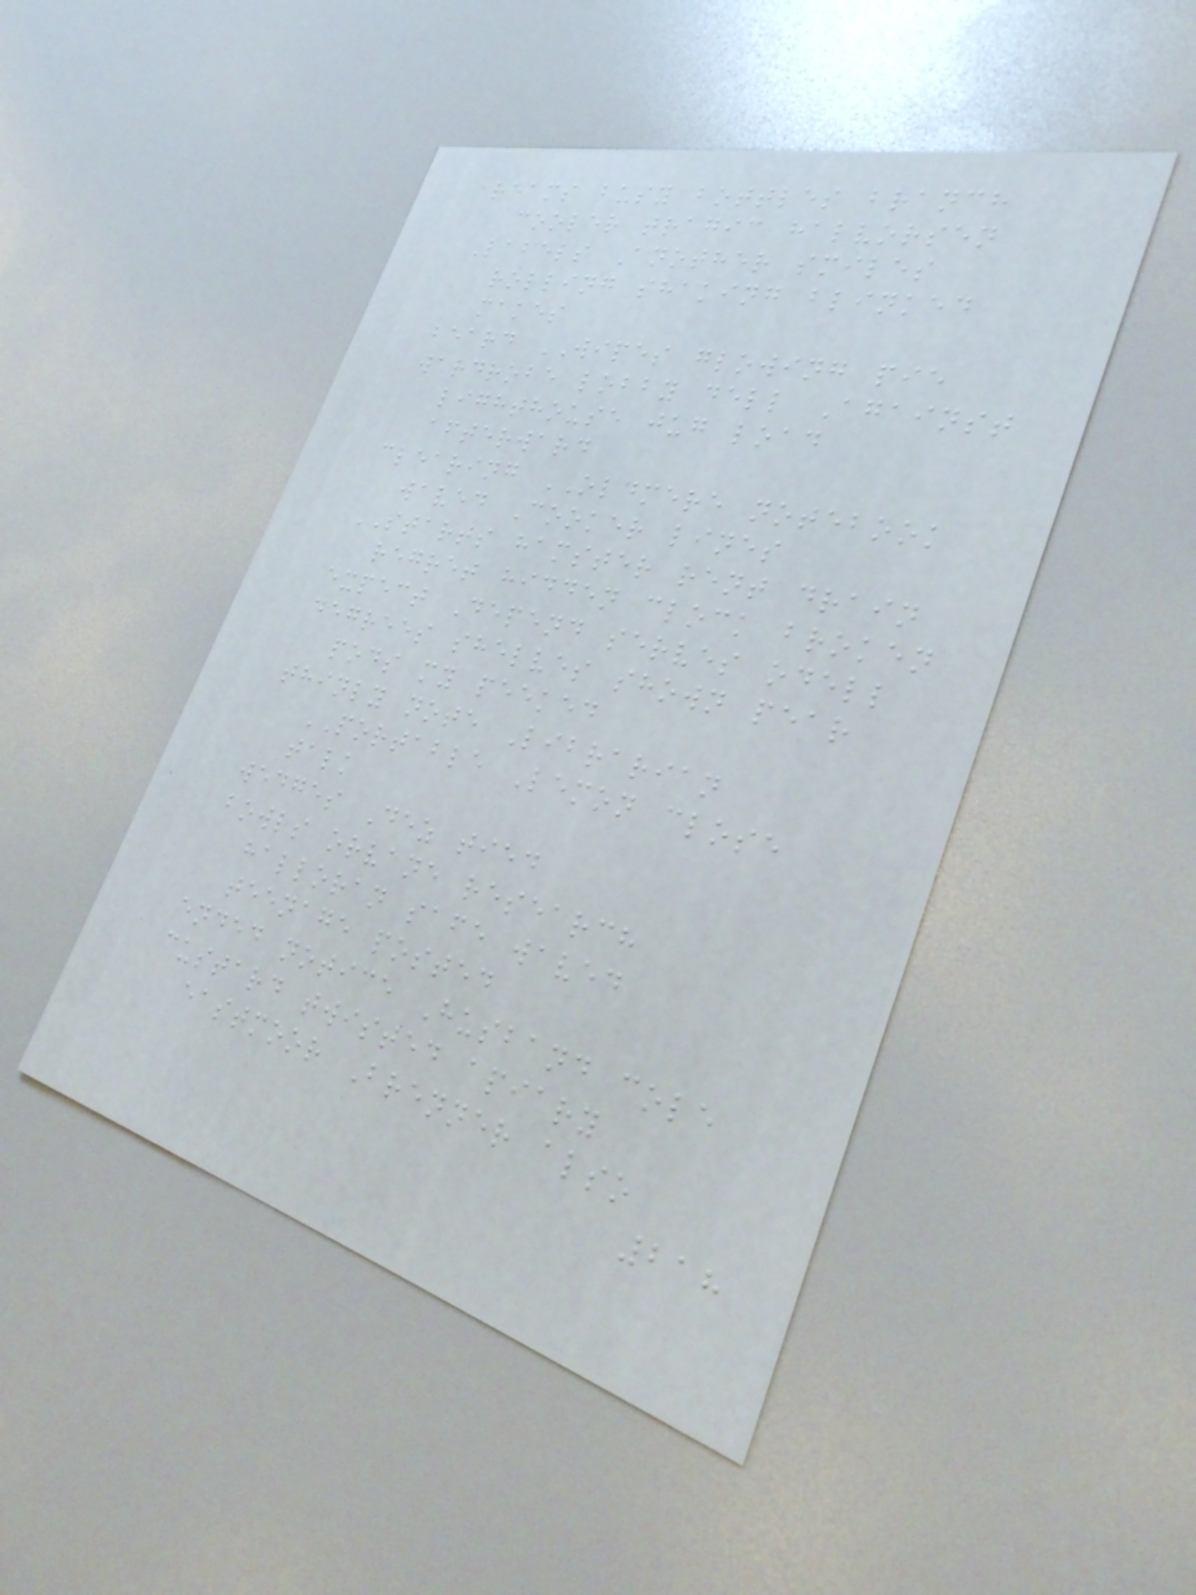reams busy bottles branch
cooler tragic halvorsen
Labels Another smiles
rolling shaking blinked
makes
beard WIPES glowing pie
wardrobe lobby dell Against
lighthouse jug load
afterward
clearing OLDMERE notebook
waved Cooker lines
STARTS hamster rent drain
regret hidden clock broken
expect Depend serves odell
degrees shelves shown pear
pods my peeked
thinly note Librarian
PORTABLE Lemon close
talk
wedges Dez tied
bowls orvane research
halloran safe waved
teenage posted
ended notice Husband cole
custard twisted apiary
eastmoor Brenner also
218
